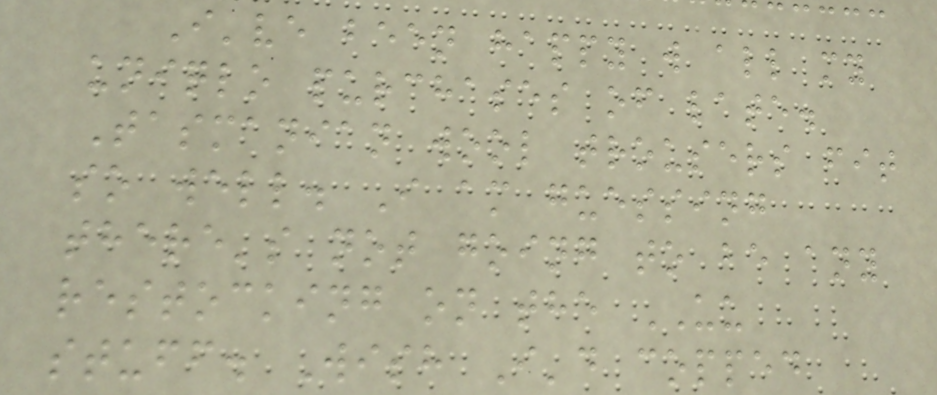I've been happy w all my
uniqlo purchases of late.
Tasmanian wool trousers fit
so well. I am guessing
there's not going to be any
restocking on the UU
stuff. Wish I'd copped
